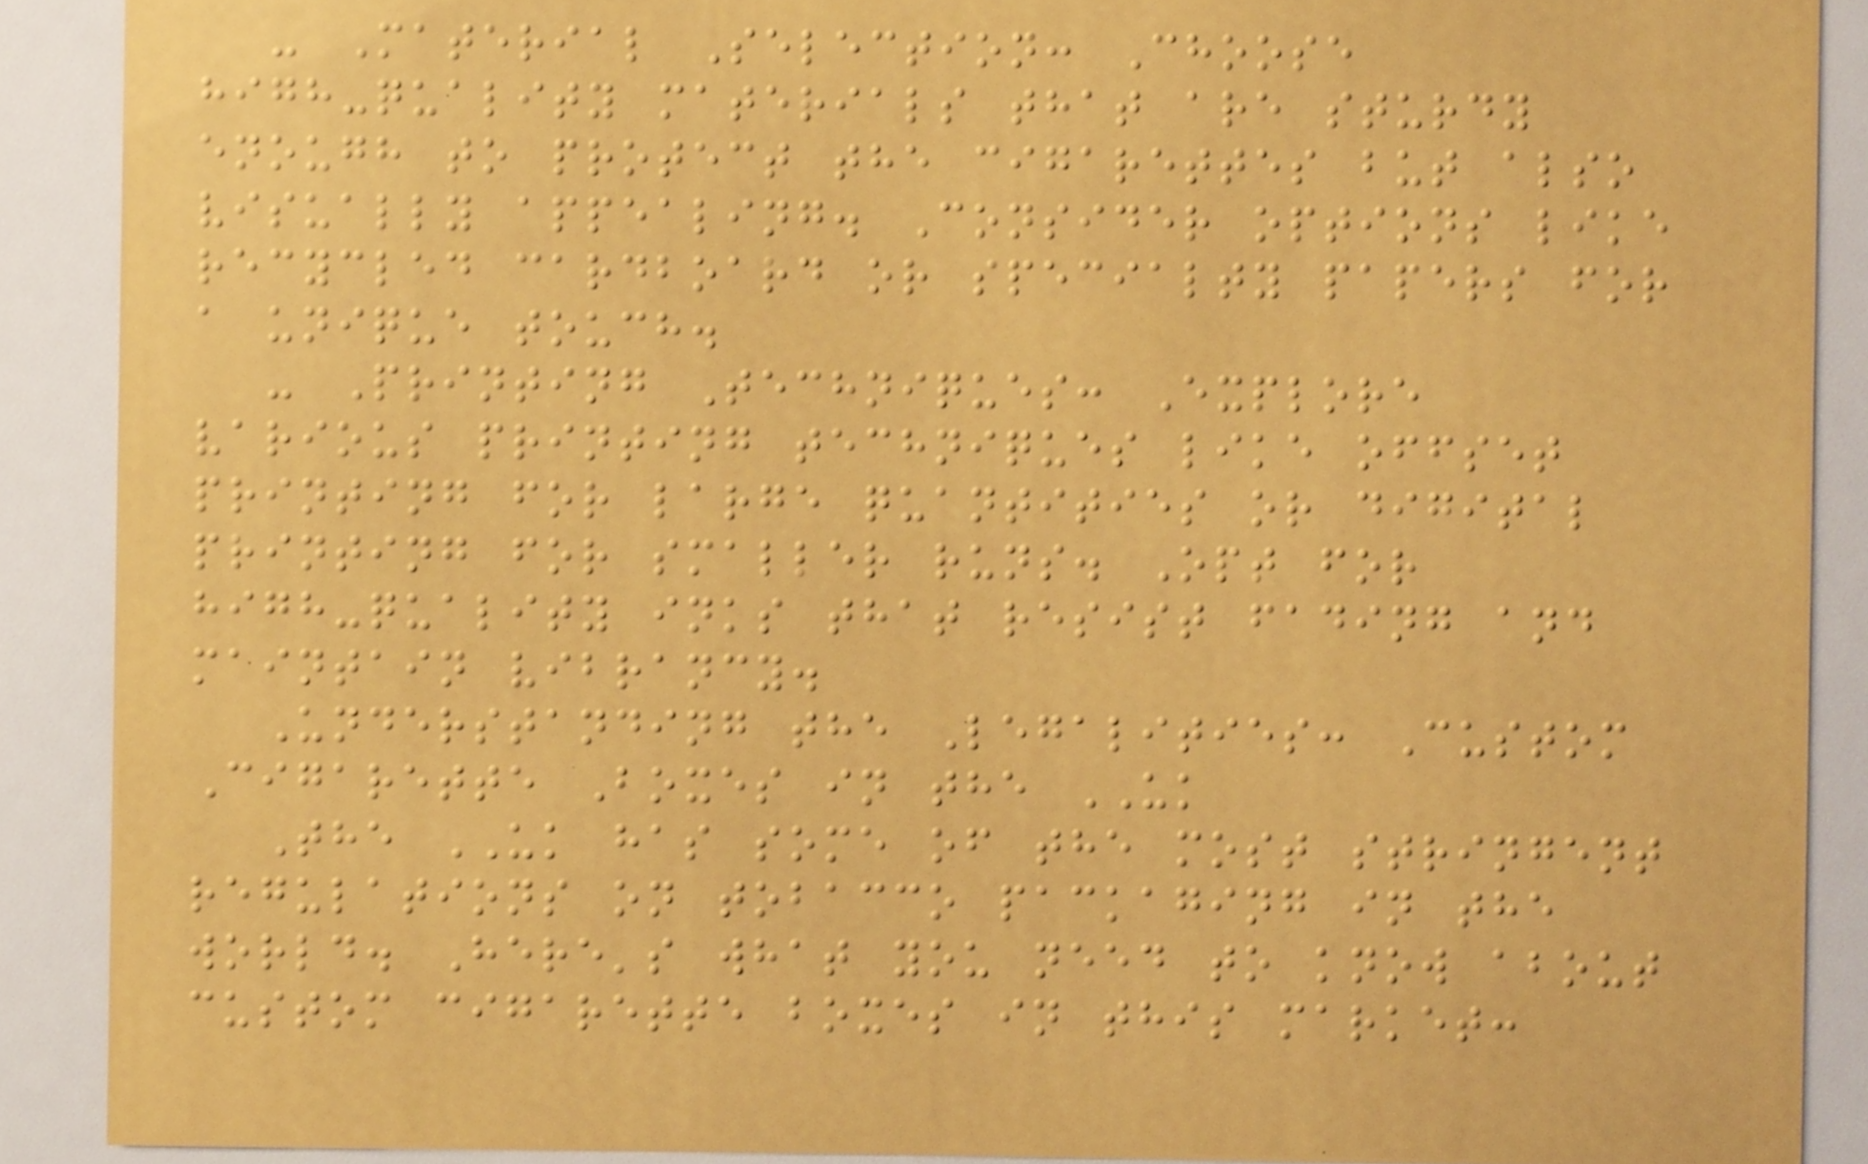- Material Selection: Choose
high-quality materials that are sturdy
enough to protect the cigarettes but also
visually appealing. Consider options like
recycled cardboard or specialty papers for
a unique touch.
- Printing Techniques: Explore
various printing techniques like offset
printing for large quantities or digital
printing for smaller runs. Opt for
high-quality inks that resist fading and
maintain vibrancy.
Understanding the Legalities: Custom
Cigarette Boxes in the UK
The UK has some of the most stringent
regulations on tobacco packaging in the
world. Here's what you need to know about
custom cigarette boxes in this market:
